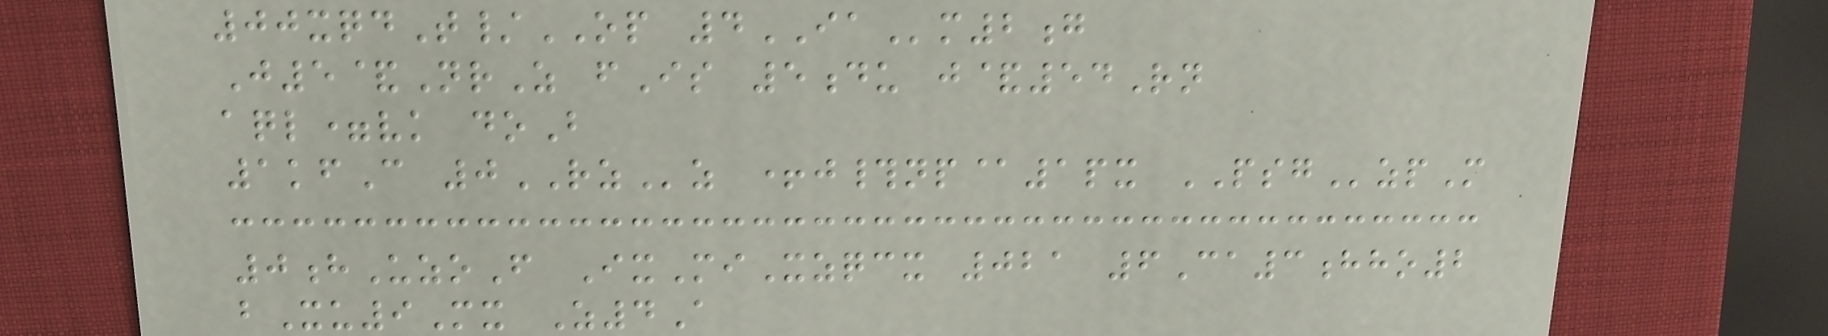00xqdT/OP 4IAm2g
J5&NrZ fIs 5du j&54Rn
aql=vk doB
1kfC 0RZz +j#np@1px PSGzpM
0hUzoF IxMiXzqcx 021 6Ca3hho2
bXu9Mx Z4A
